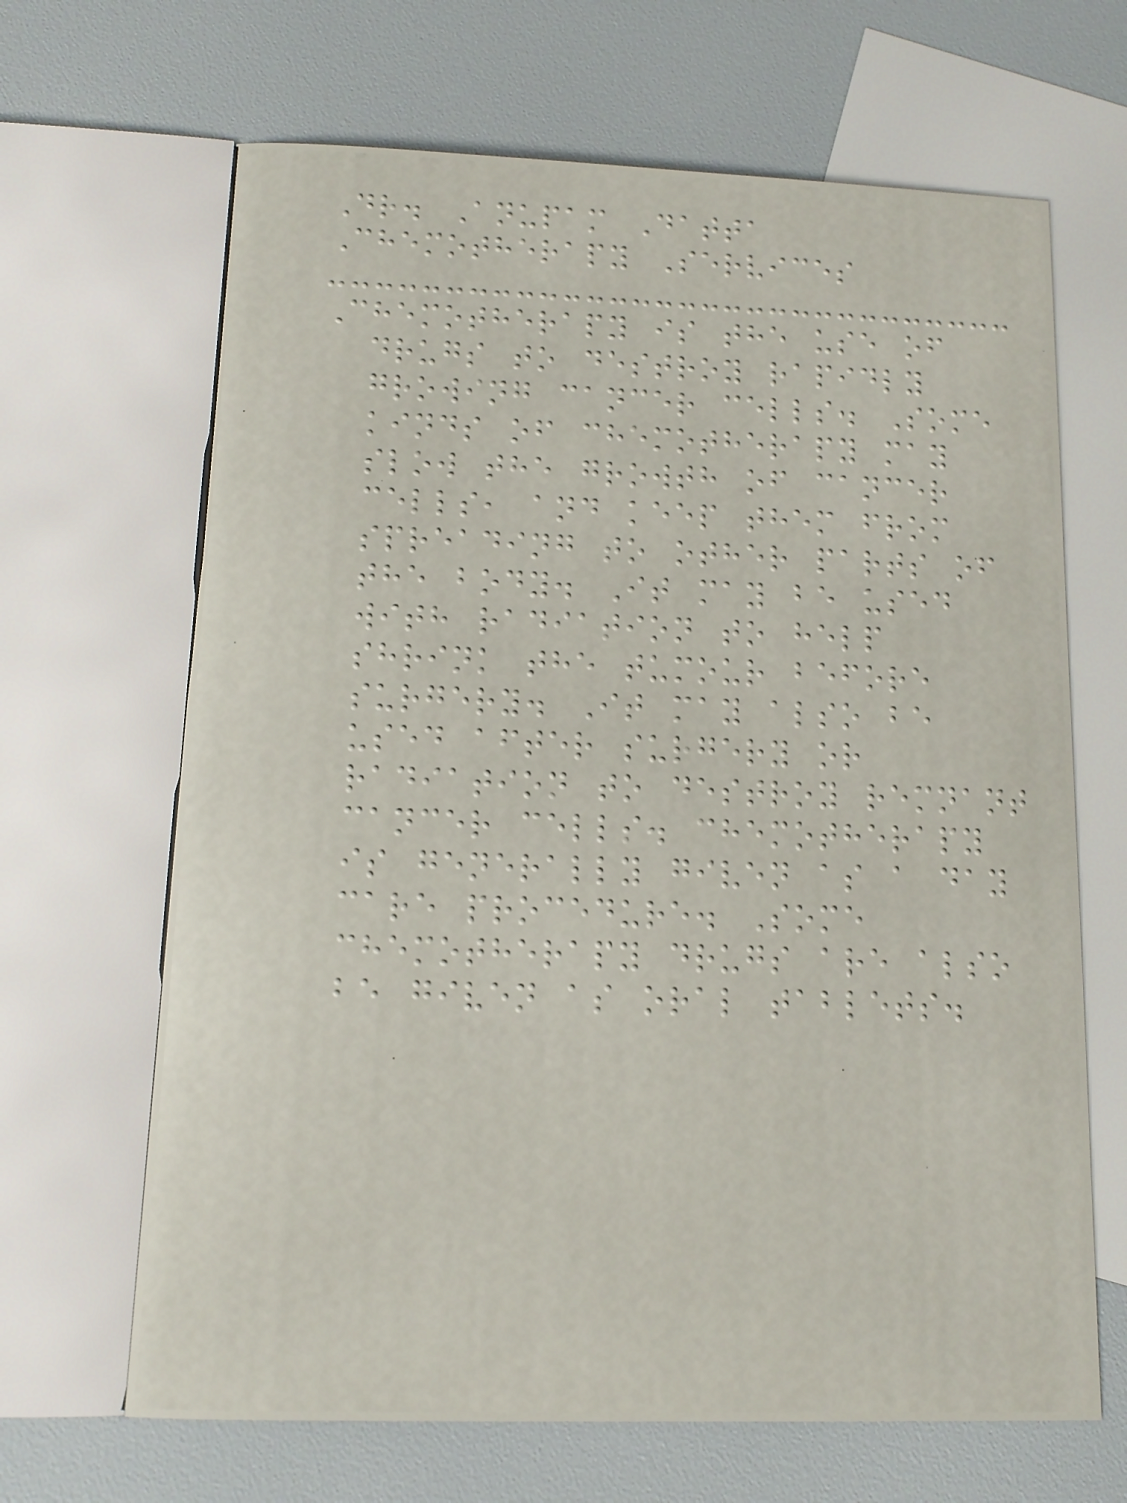Dr. Anupam Datta
Chemotherapy Services
Chemotherapy is the use of
drugs to destroy rapidly
growing cancer cells. Some
kinds of chemotherapy may
slow the growth of cancer
cells, and keep them from
spreading to other parts of
the body. It may be used
with radiation to help
shrink the tumour before
surgery. It may also be
used after surgery or
radiation to destroy remnant
cancer cells. chemotherapy
is generally given as a day
care procedure. Some
chemotherapy drugs are also
be given as oral tablets.
